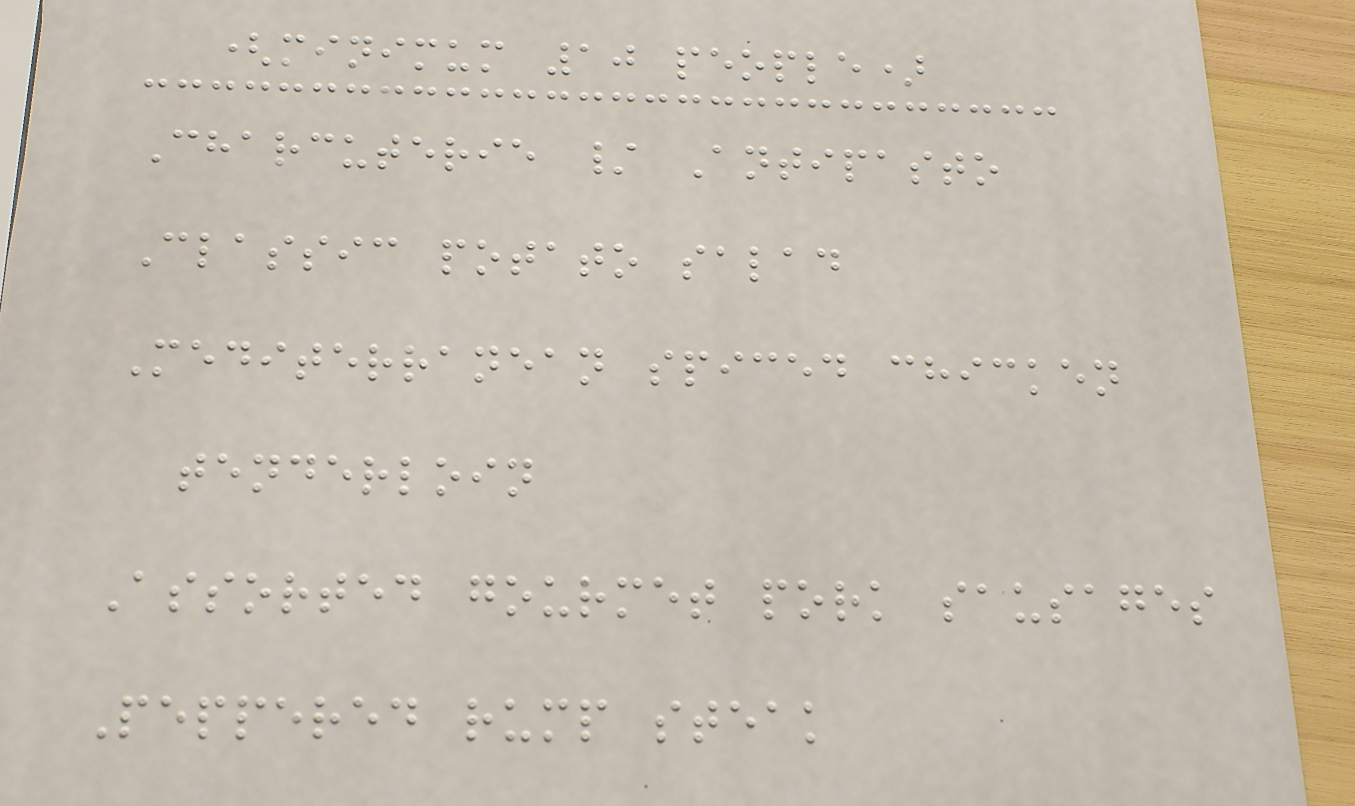(minimum 10 people)
Charcuterie / Antipasto
Classic potato salad
Mediterranean spiced chicken
tenderloin
Assorted gourmet pork sausages
Peppered rump steak
